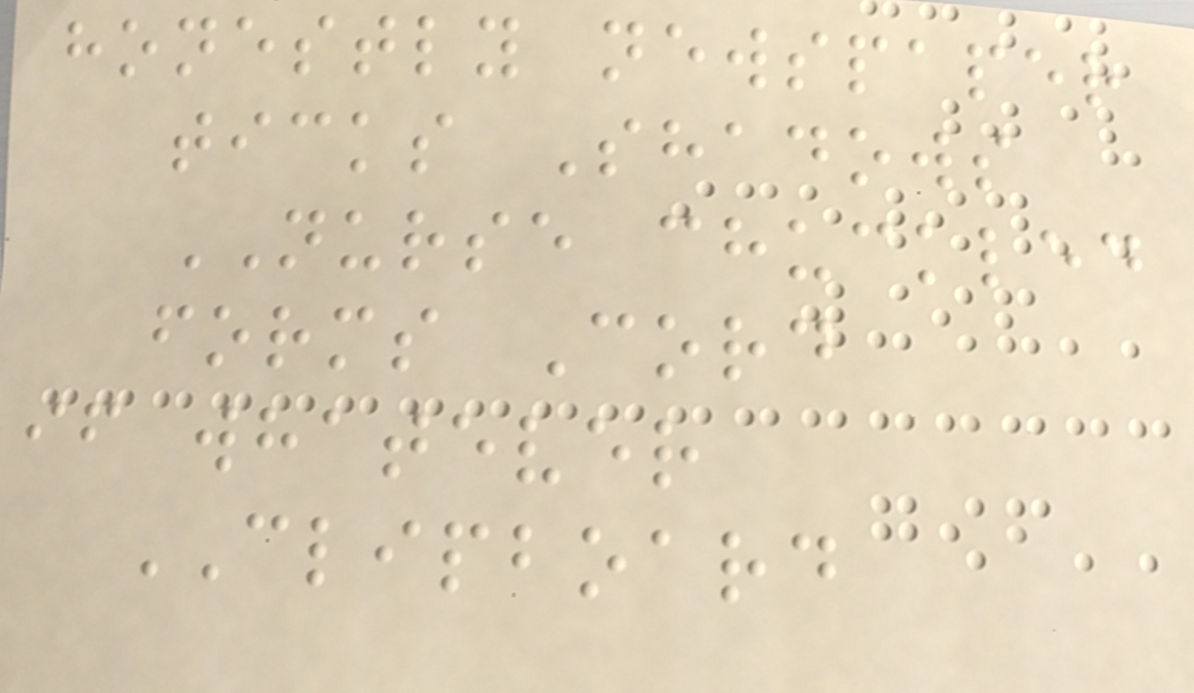honestly newspaper
ticks Shadows
NURSE chuckled
forms Cord
if whatever
CLIPBOARD
